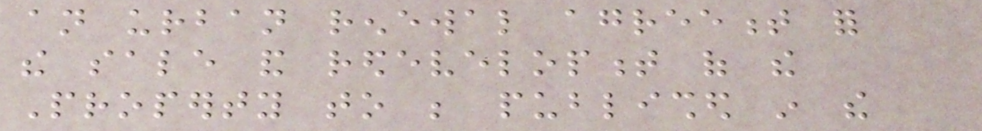an urban renewal agreement for
the sale and redevelopment of the
Property to be published in the
